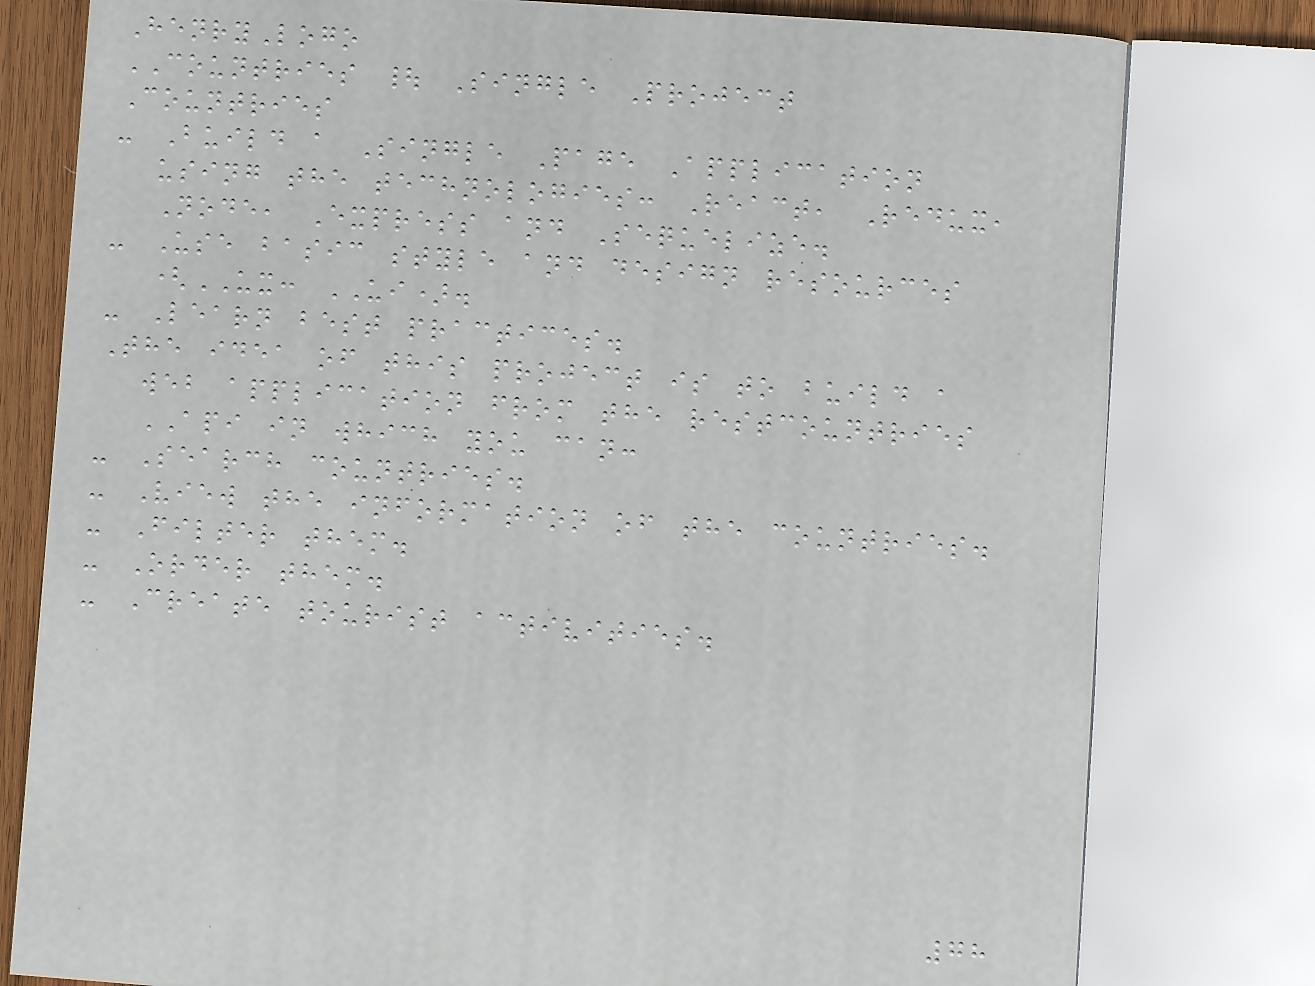HenryLogo
COUNTRIES | Single Project
Countries
- Build a Single Page Application
using the technologies: React, Redux,
Node, Express and Sequelize.
- Use basic style and design resources
(UX: UI).
- Learn best practices.
The idea of this project is to build a
web application from the restcountries
API in which you can:
- Search countries.
- View the information of the countries.
- Filter them.
- Order them.
- Create tourist activities.
78
